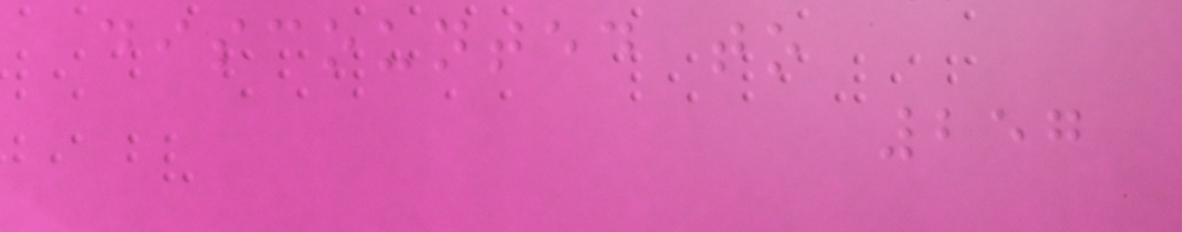discounted to
257
